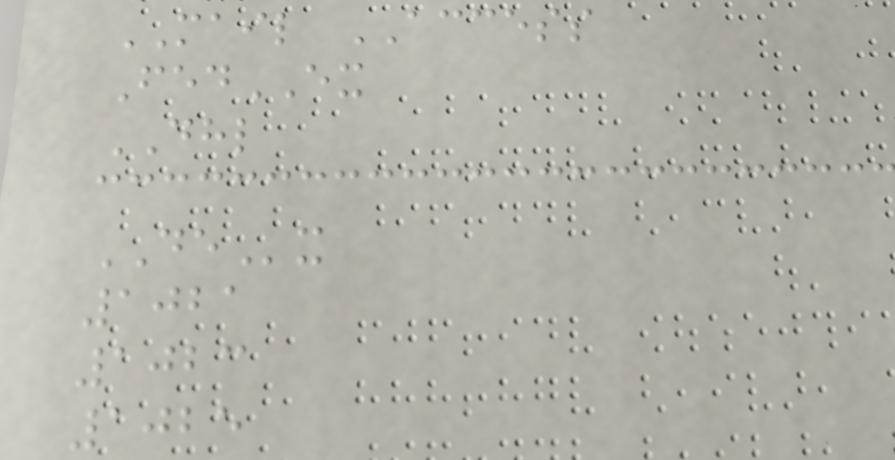MAIL ACCESS
FedEX
DHL
DEx
1021
1023
1025
